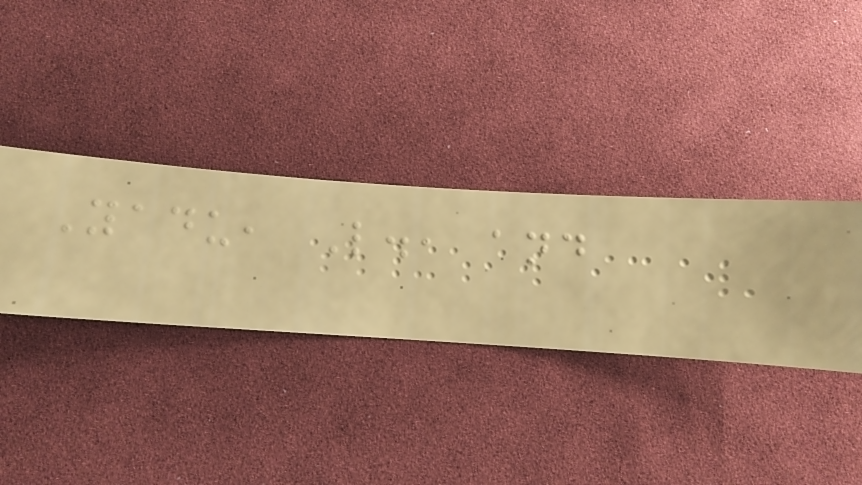Yadu, L., and
